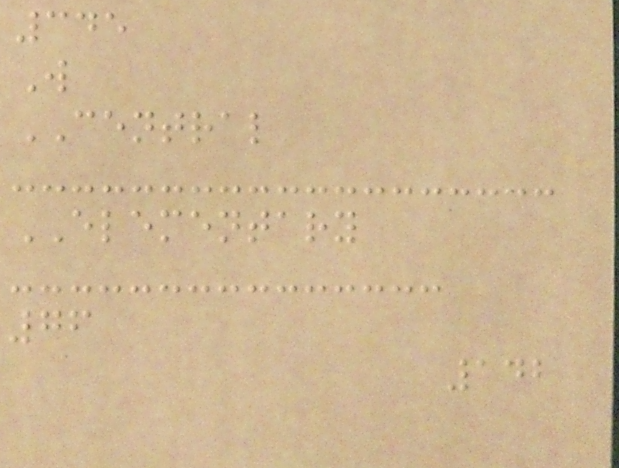345
W
CENTRAL
ELEMENTARY
76
142
